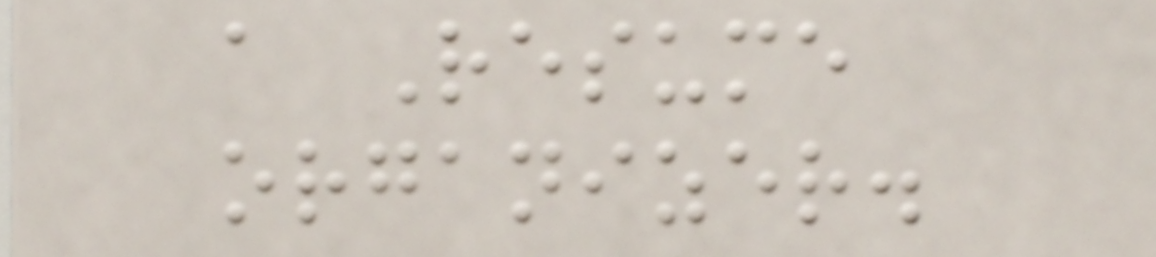a Resume
organizer.
